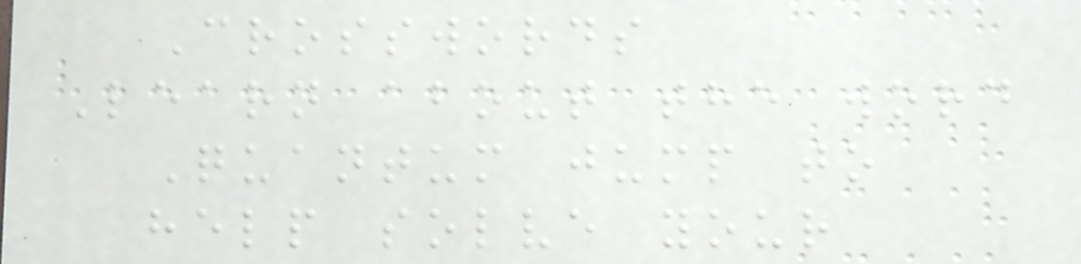Crosswords
Learn about the word
Quantum jump to
help solve your
